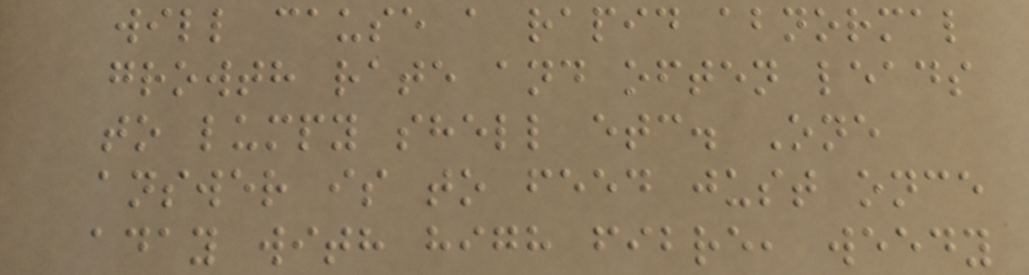will cause a rapid abnormal
growth rate and often leads
to lumpy shell etc. One
answer is to feed just once
aday with high fibre, weedy
